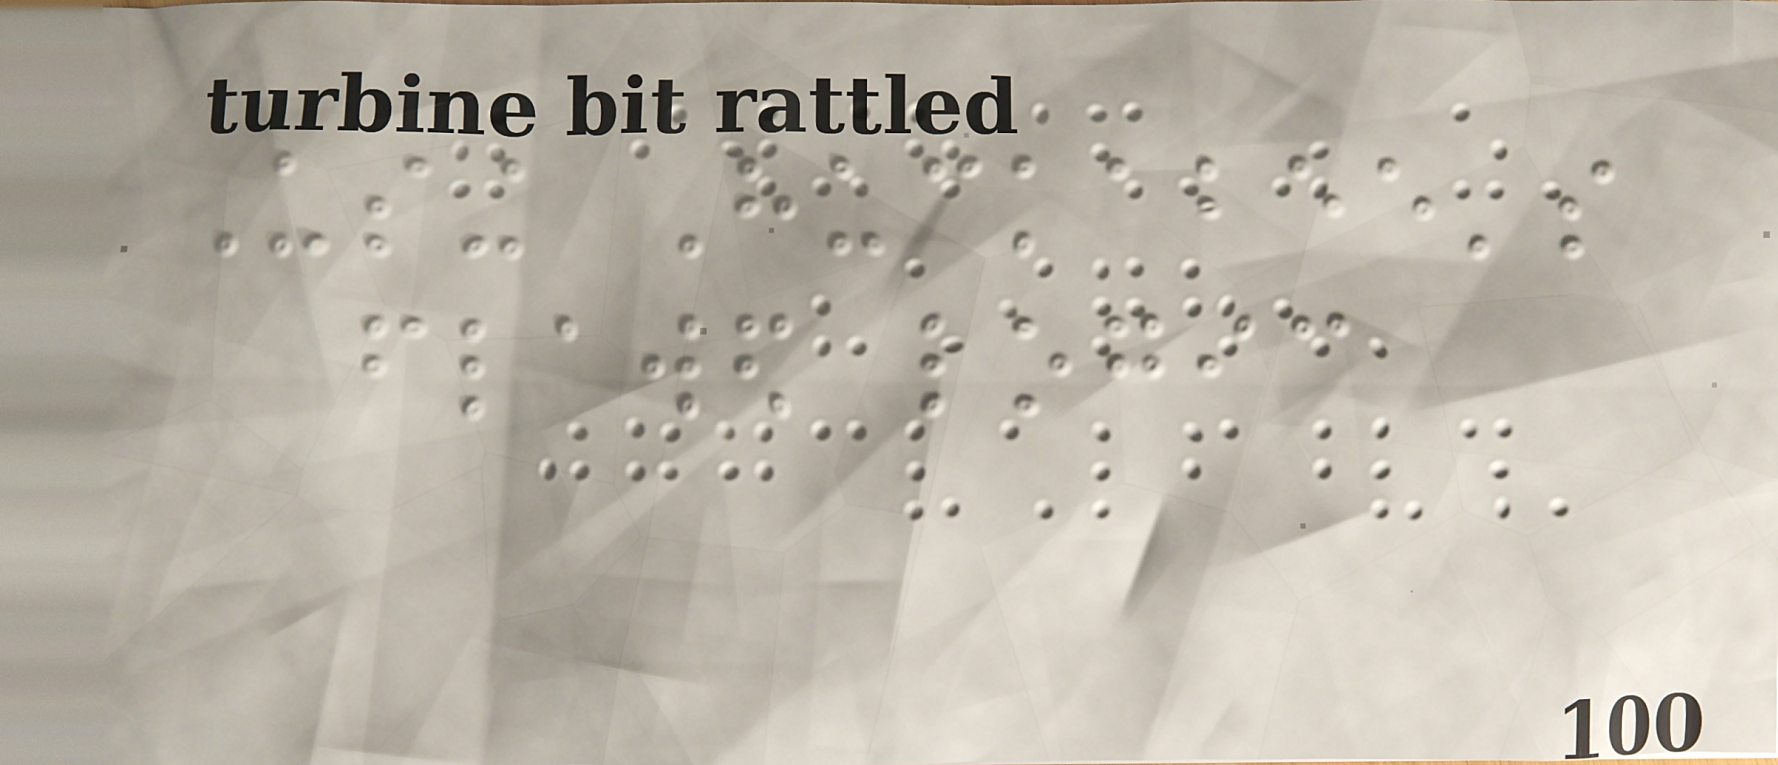Using Huckabee's
flawed logic
